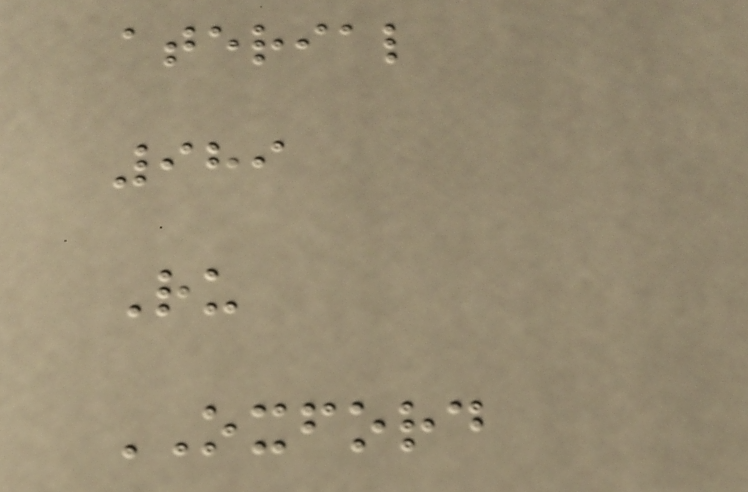aterial
989
Ru
OXFORD
